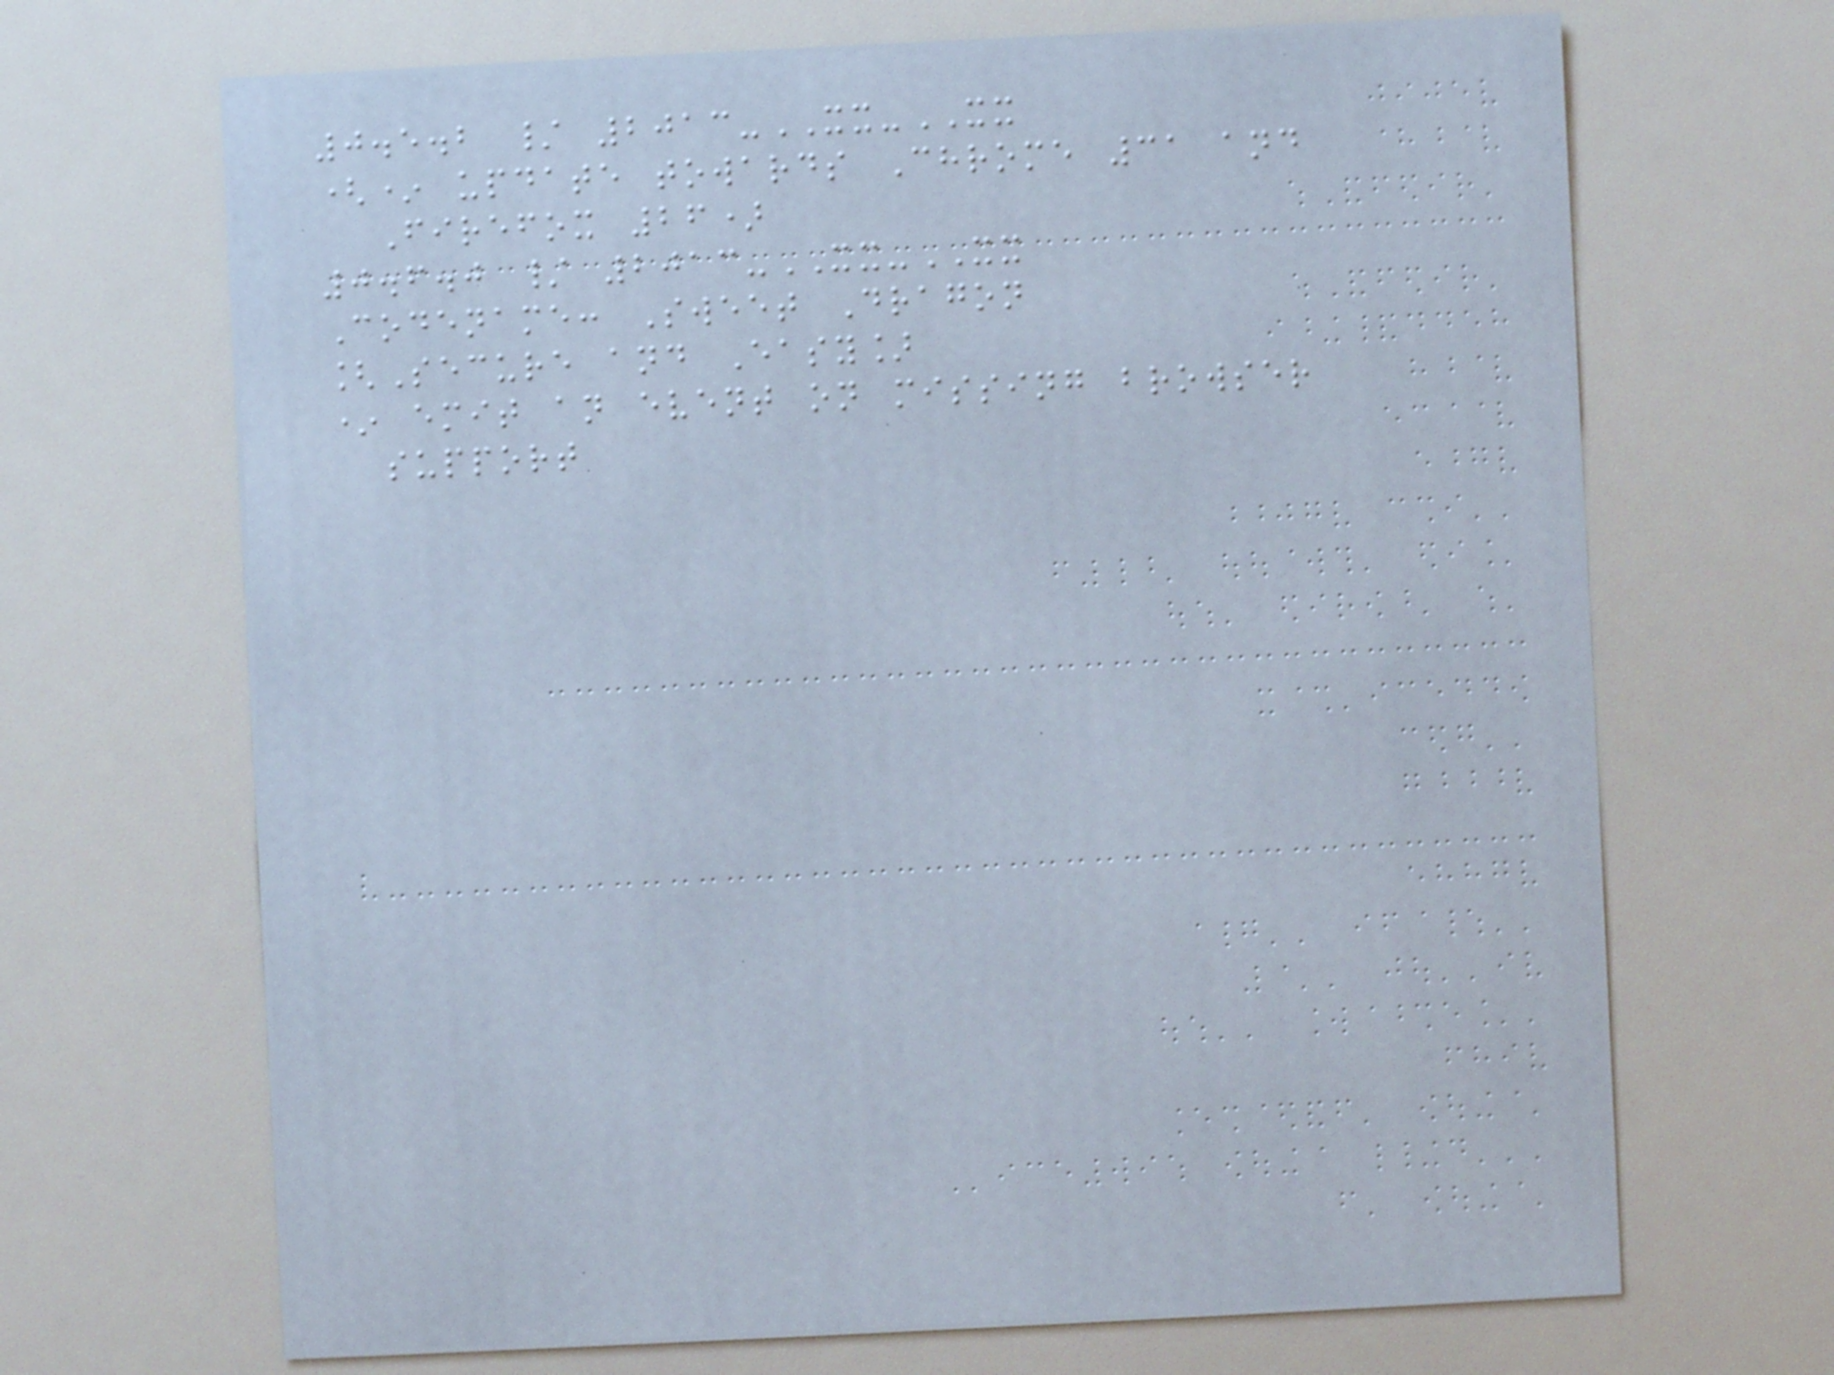0.5.2 / 2013-XX-XX
(* update towards Chrome 31 and
Firefox 26)
0.6.0 / 2013-XX-XX
Codename: Sweet Dragon
[Secure and Easy]
* emit an event on missing browser
support
